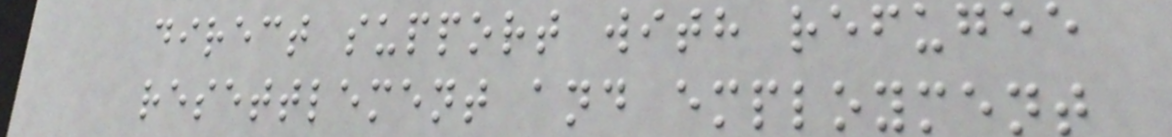direct support with refugee
resettlement and employment
